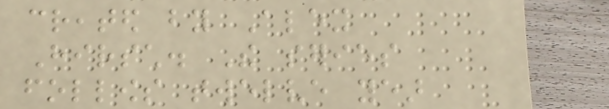created by Alex
Hirsch. The series
follows twelve year
